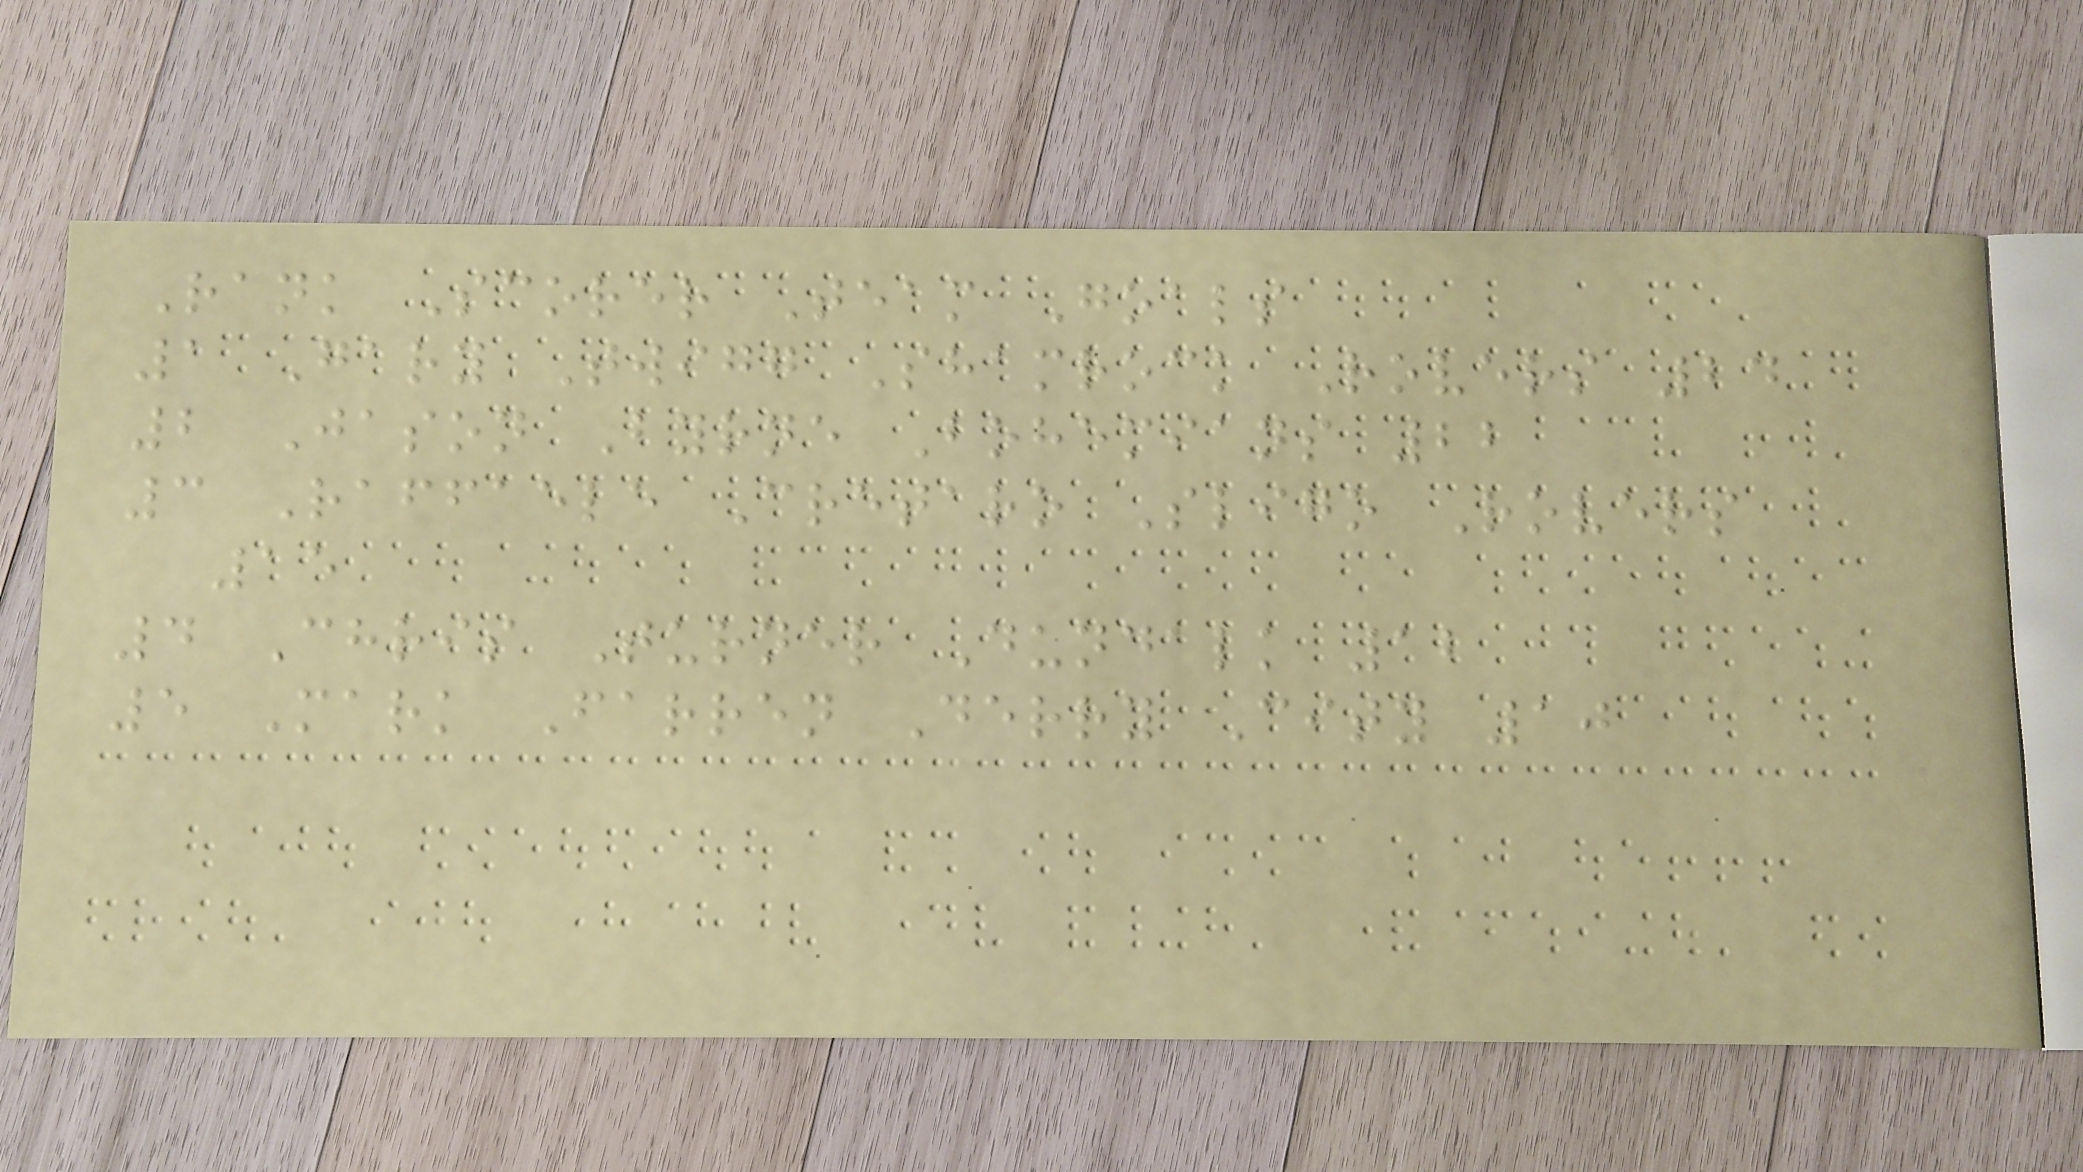Rank Scorer Team Goals
1 Gary Twigg Shamrock Rovers 24
2 Jason Byrne Bohemians 22
3 Raffaele Cretaro Sligo Rovers
15
4 Chris Turner Dundalk 12
5 Mark Farren Derry City 10
